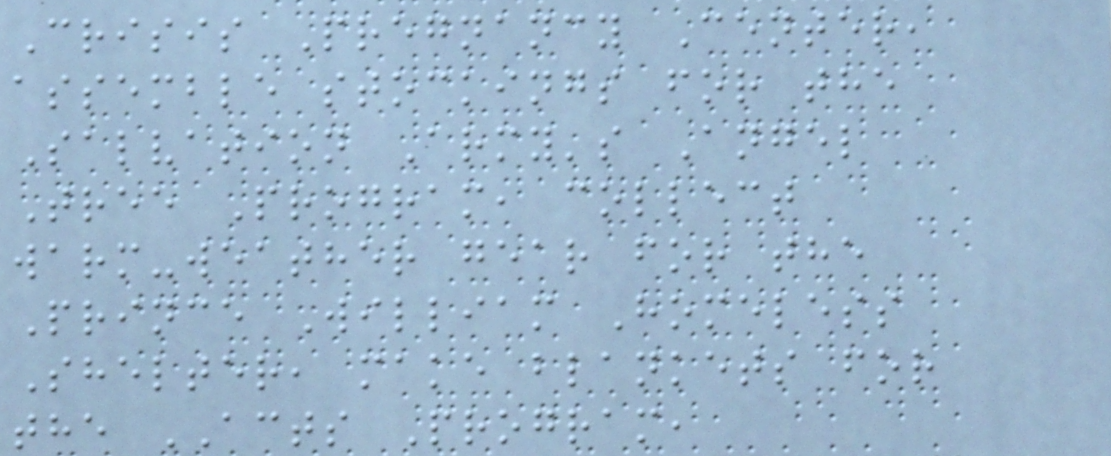Crisis Pregnancy Center,
assemble stockings for the
Salvation Army's Angel
Tree Program, collect
warm-weather gear for the
Prince William Homeless
Shelter, make blankets for
the ACTS Program,
